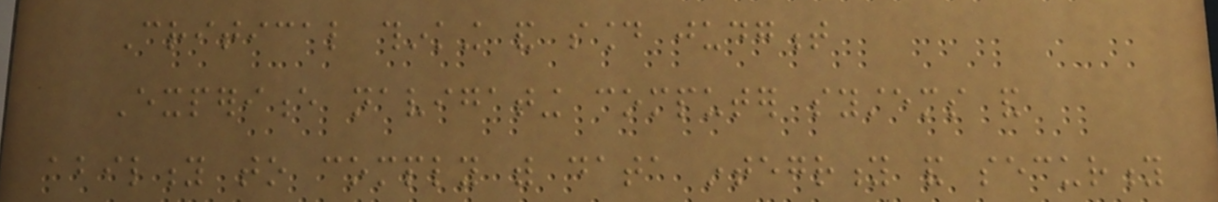Critical thinking and sound judgment
Experience navigating computer systems and
ability to comply with data integrity and security
